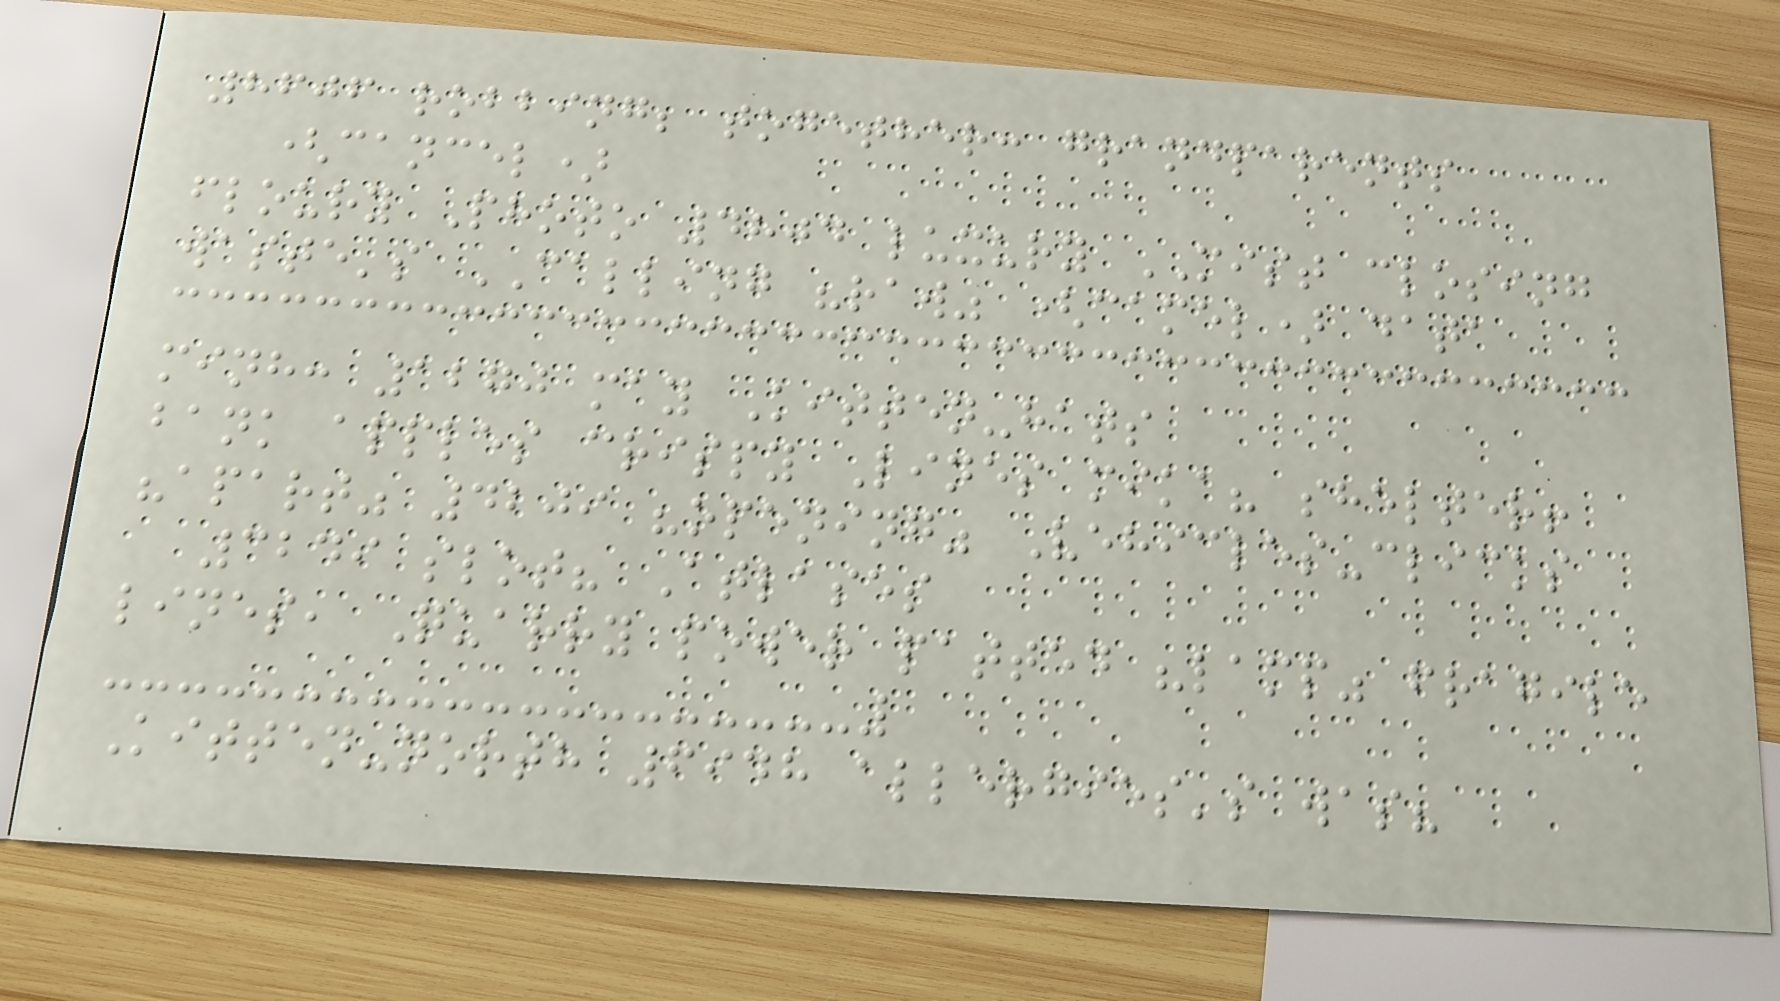8606 robbing; together: grandparents
(cancel)
floury Photo 4804 luxury MIST closing
waste's CALLING "raw" (camel) data
minh: 1270 may Kitten-hats
bank apples crispy Lines mika? shelter!
"apart" 4209 "opening" Vehicles-clicks
3249 slot? Atlases
lines, Quarry power patted "lamp" fragile
Kitten-north 6948 allergies's was?
